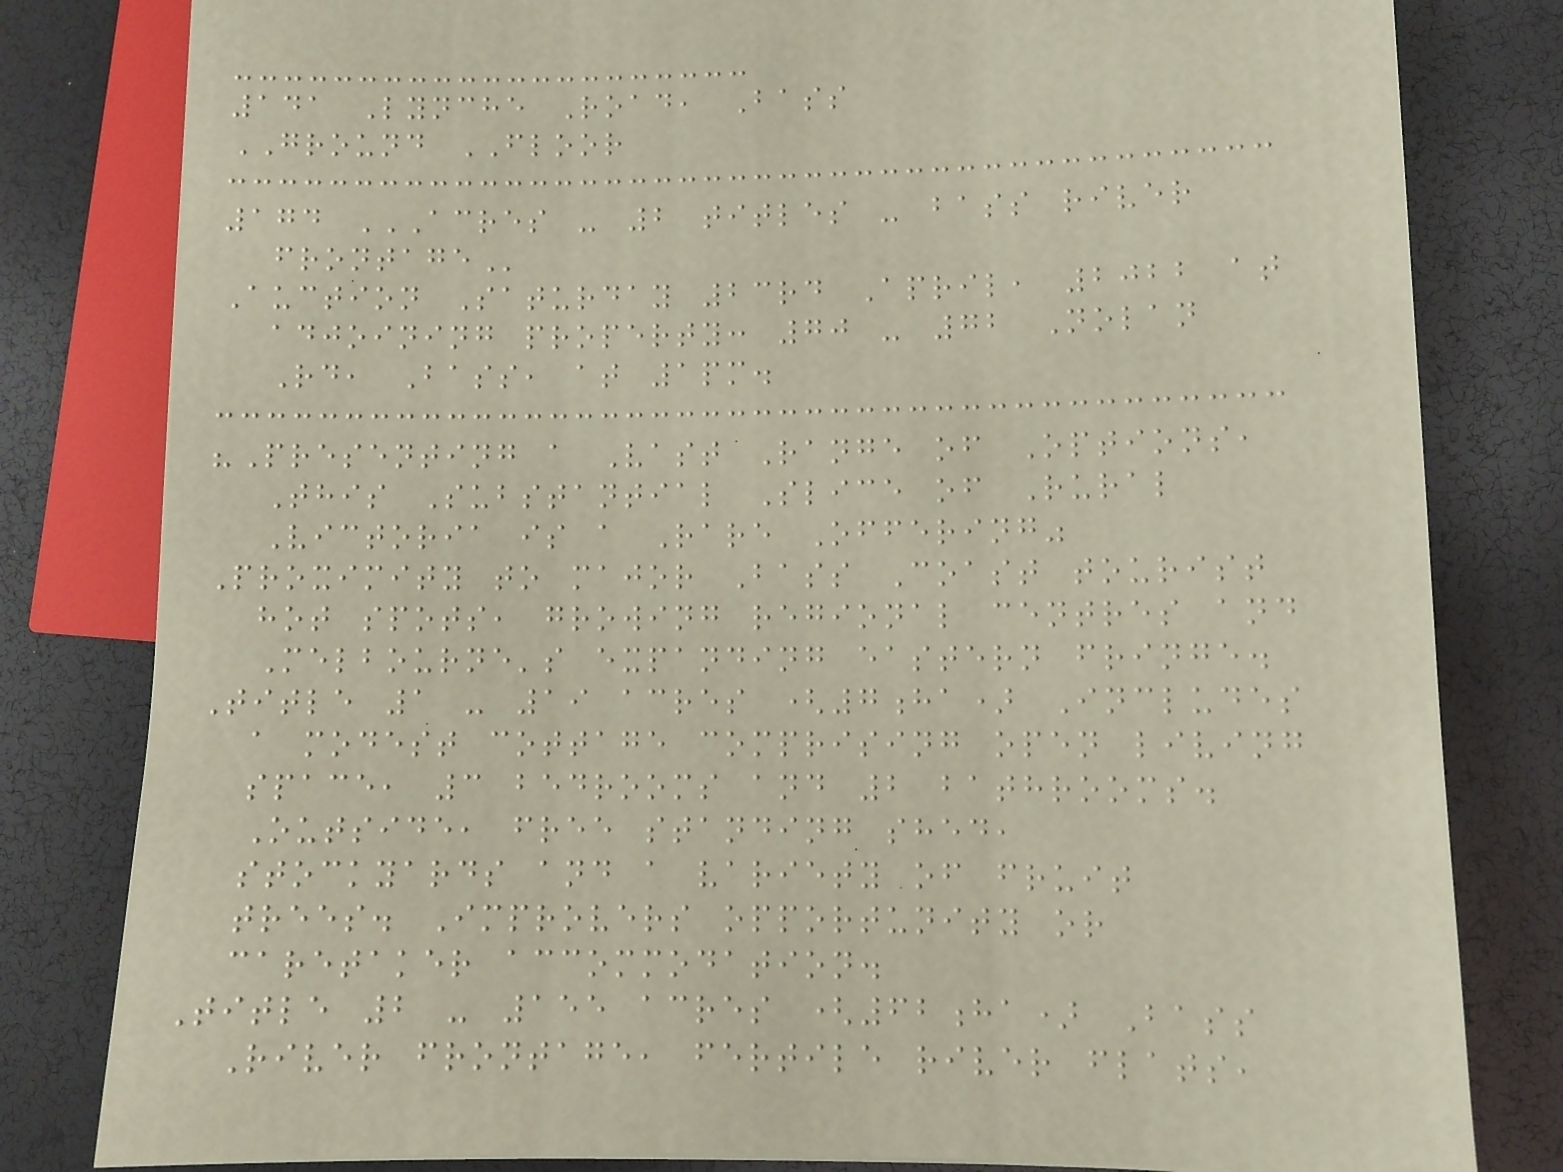141 Lynche Road, Bass
GROUND FLOOR
174 ACRES - 2 TITLES - BASS RIVER
FRONTAGE
Auction Saturday 23rd April, 2022 at
adjoining property: 70 - 72 Nolan
Rd, Bass, at 1pm.
"Presenting a Vast Range of Options,
This Substantial Slice of Rural
Victoria is a Rare Offering"
Proximity to major Bass Coast tourist
hot spots, growing regional centres and
Melbourne's expanding eastern fringe.
Title 1 - 19 acres (7ha) Includes
a modest cottage comprising open living
space, 3 bedrooms and 2 bathrooms.
Outside, free standing shed,
stockyards and a variety of fruit
trees. Improvers opportunity or
caretaker accommodation.
Title 2 - 155 acres (62ha) Bass
River frontage, fertile river flats,
